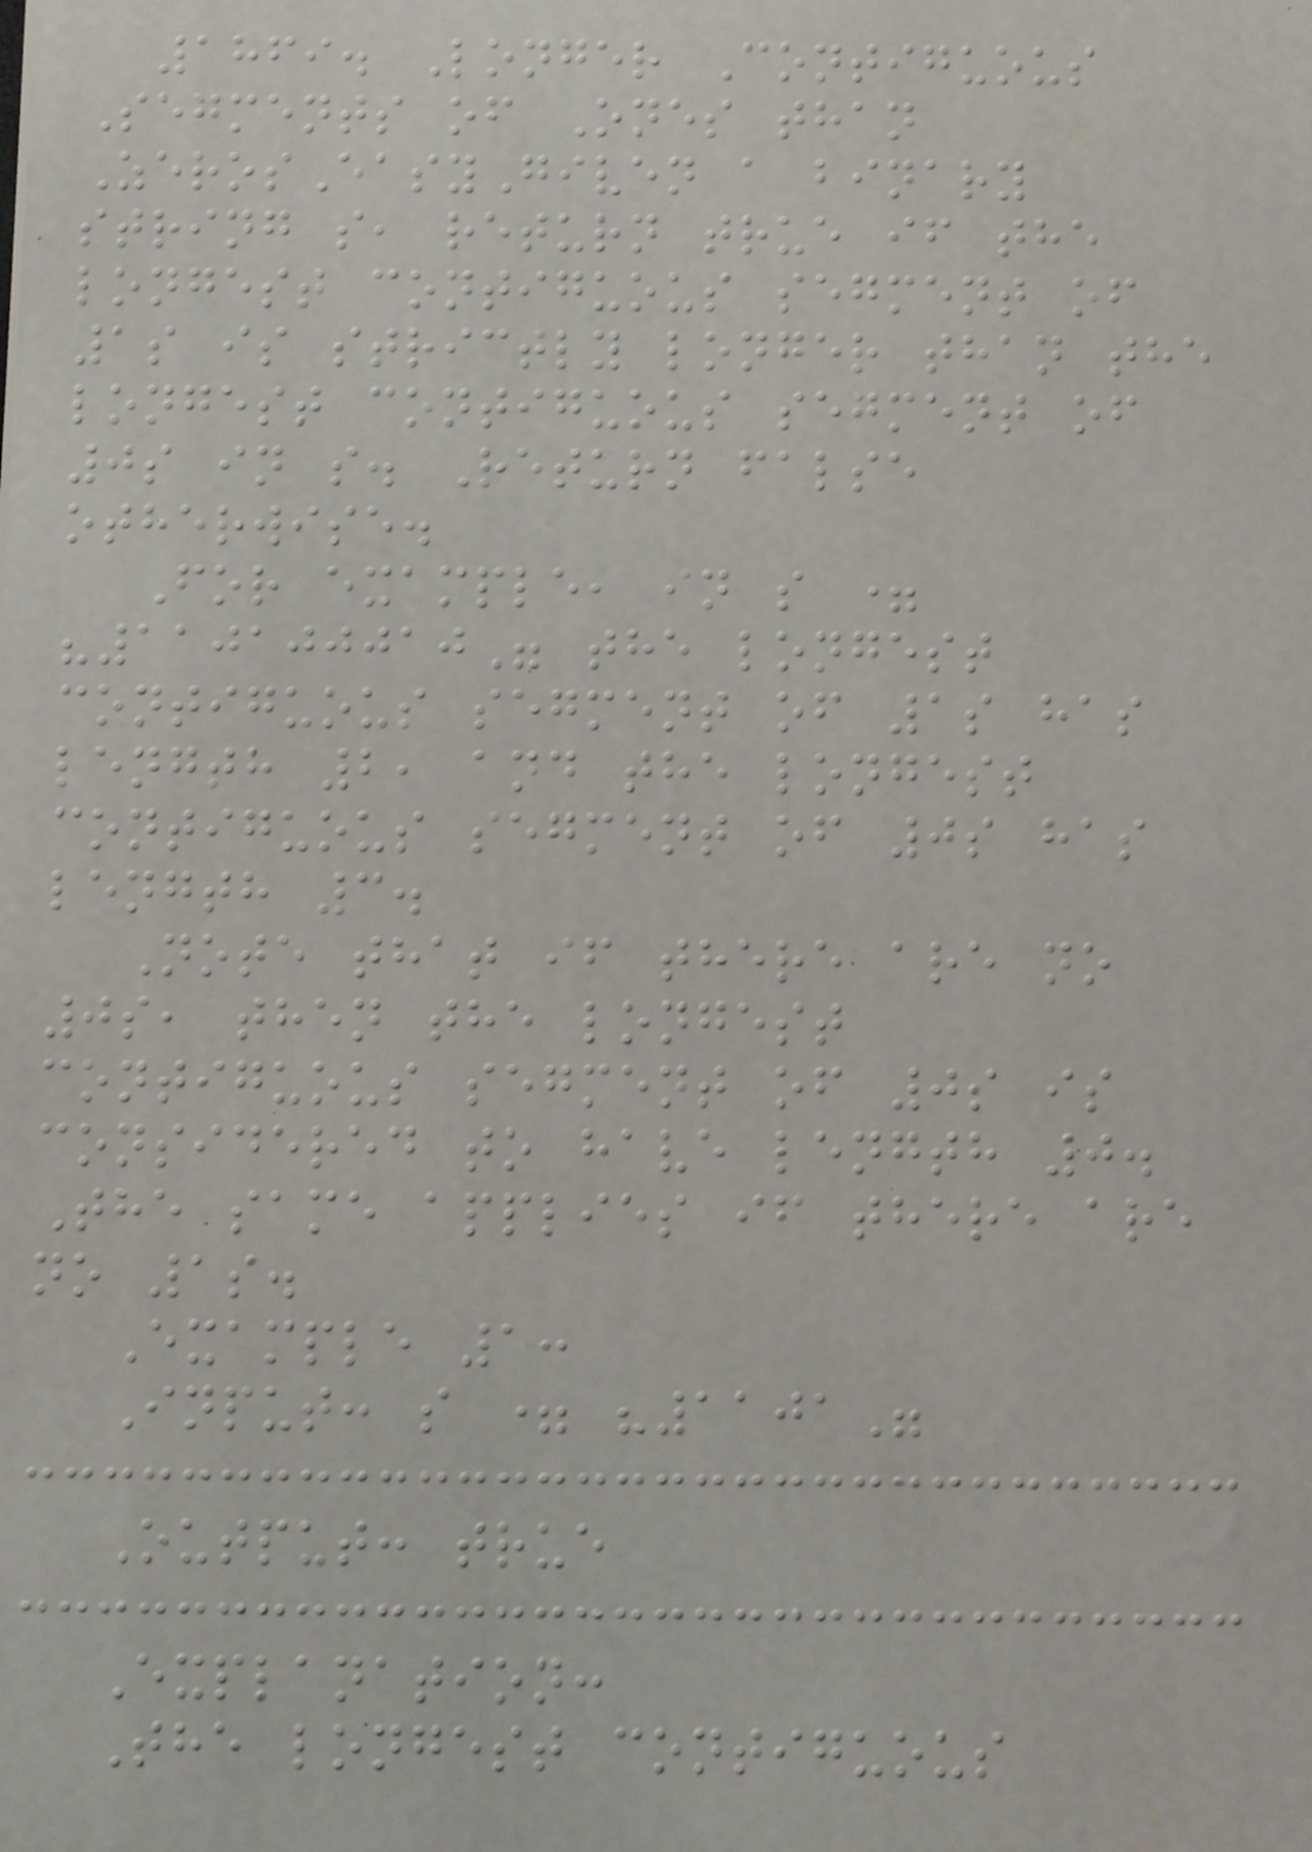1869. Longer Contiguous
Segments of Ones than
ZerosEasyGiven a binary
string s, return true if the
longest contiguous segment of
1s is strictly longer than the
longest contiguous segment of
0s in s. Return false
otherwise.
For example, in s =
"110100010" the longest
contiguous segment of 1s has
length 2, and the longest
contiguous segment of 0s has
length 3.
Note that if there are no
0s, then the longest
contiguous segment of 0s is
considered to have length 0.
The same applies if there are
no 1s.
Example 1:
Input: s = "1101"
Output: true
Explanation:
The longest contiguous
